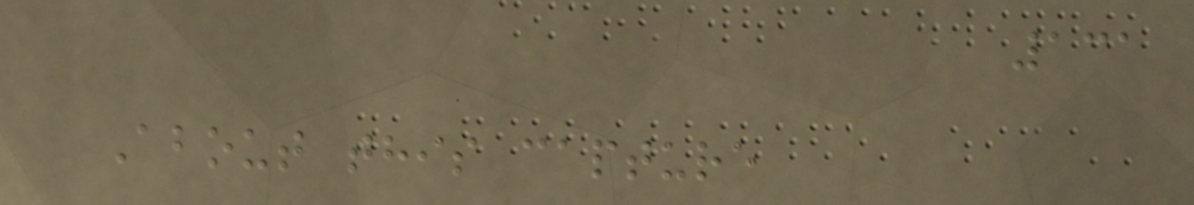131
About this capture
